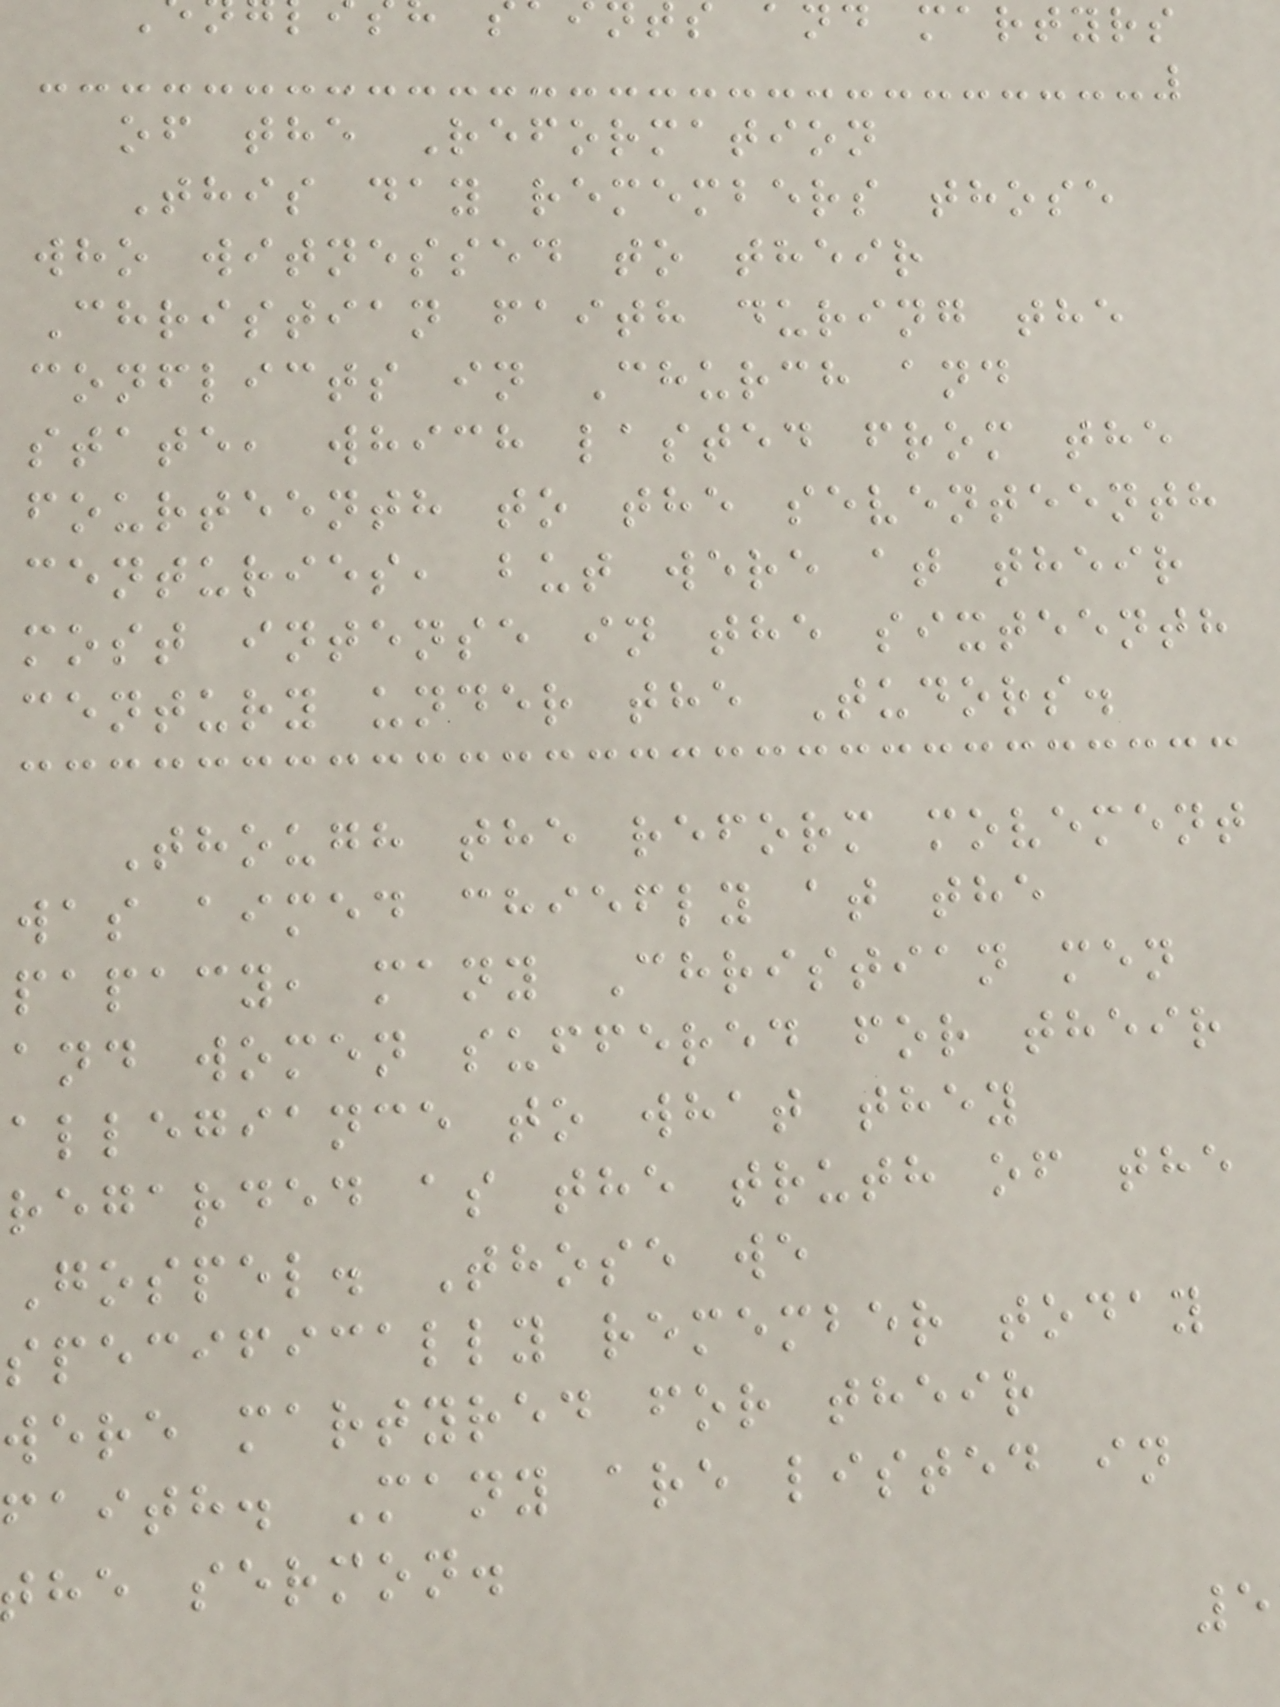and martyrs
of the Reformation
This day remembers those
who witnessed to their
Christian faith during the
conflicts in Church and
state, which lasted from the
fourteenth to the seventeenth
centuries, but were at their
most intense in the sixteenth
century under the Tudors.
Though the reform movement
was aimed chiefly at the
papacy, many Christian men
and women suffered for their
allegiance to what they
regarded as the truth of the
Gospel. Those we
specifically remember today
were martyred for their
faith. Many are listed in
he sermon.
